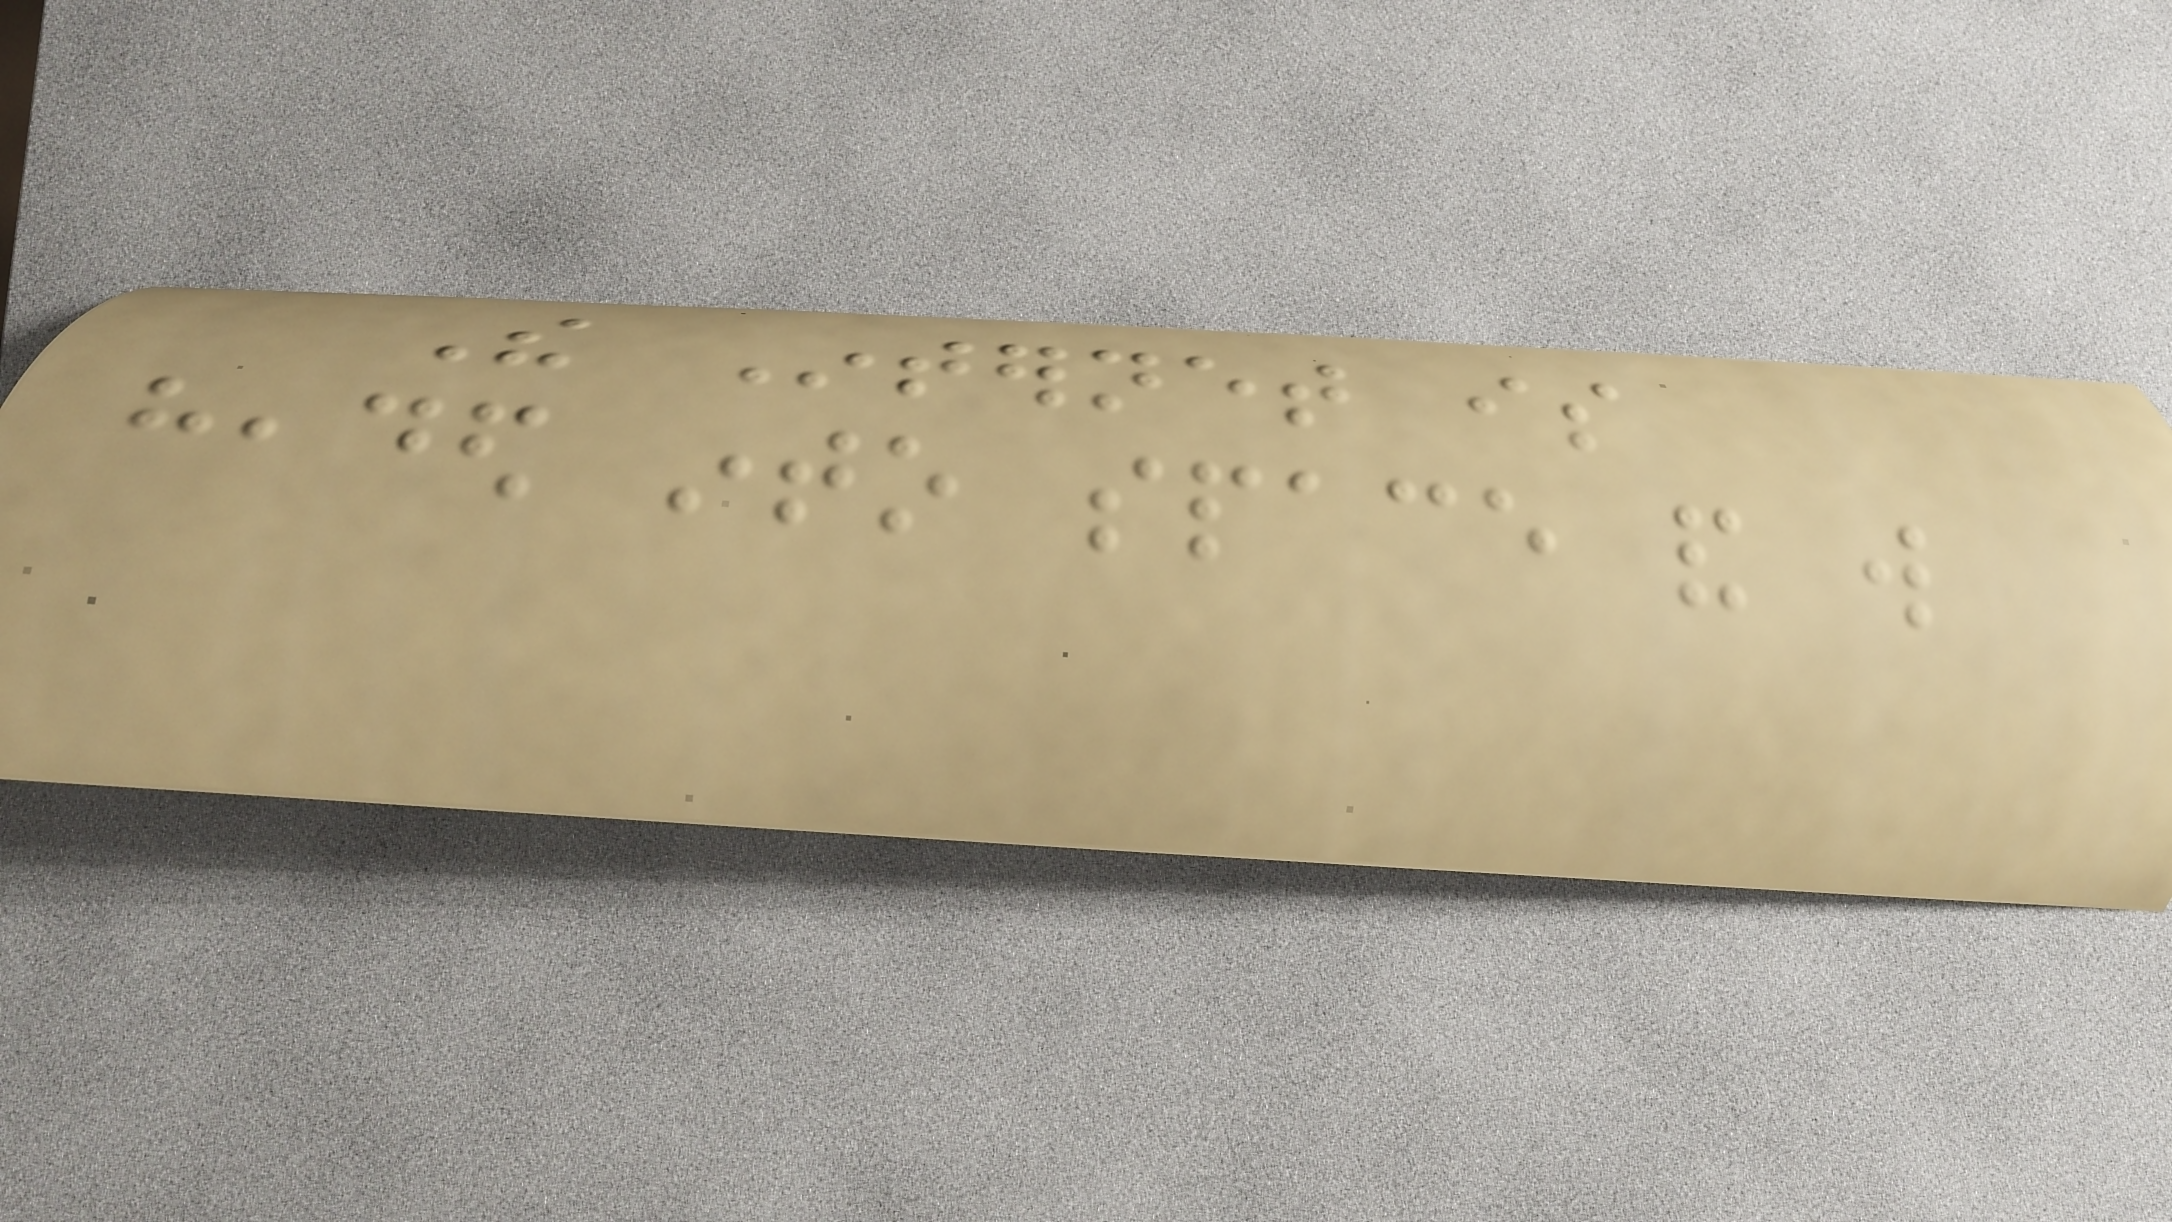The Internet is
headed into space and will
